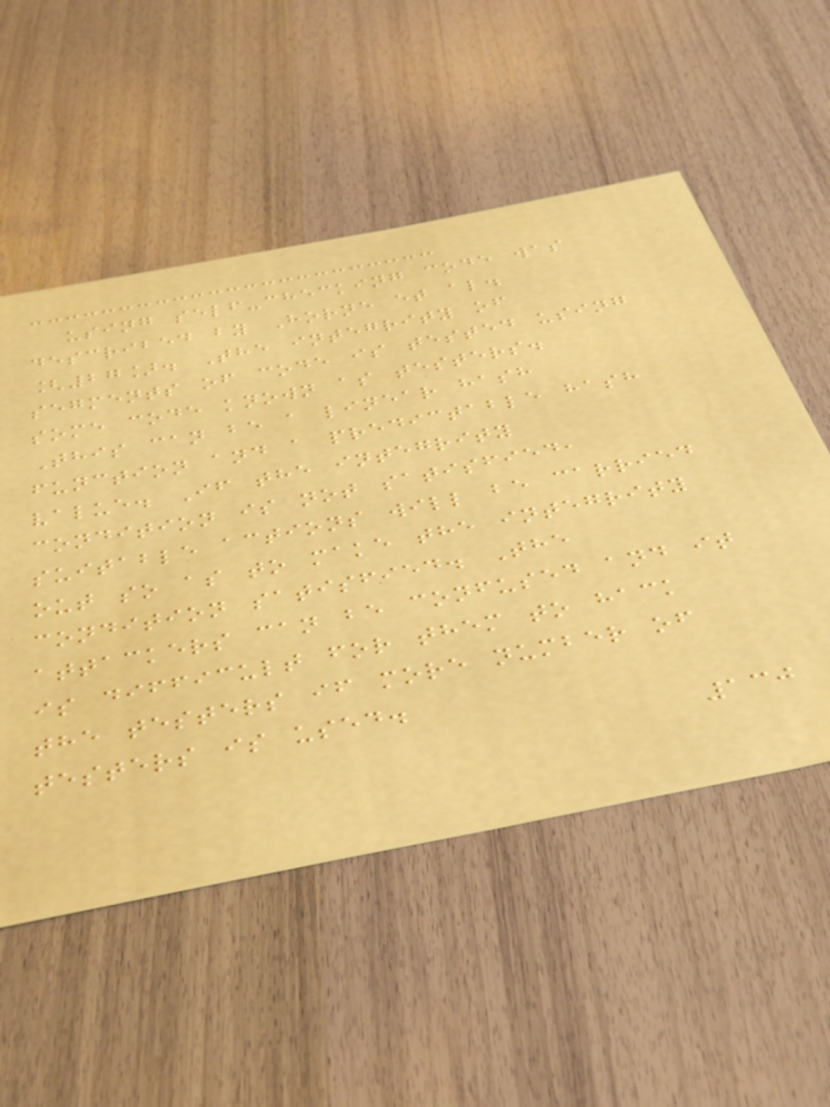using self-checking code was
described by Horne et al.
[27]. The integrity of
segments of code is tested using
some code known as testers.
This can be a linear hash
function and a predictable hash
value. If the integrity
condition is not satisfied,
suitable actions will be carried
out so as to make the integrity
condition satisfied. The
attackers can be confused and it
is difficult for them to hack
the testers if more number of
testers is used.
130
